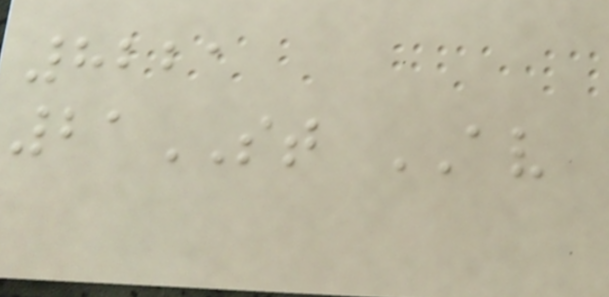8221
21ST AV
